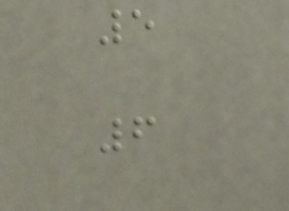5
6
